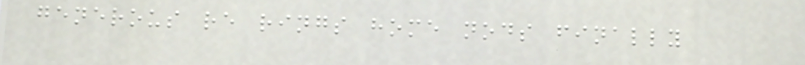generous re rings home nods finally
